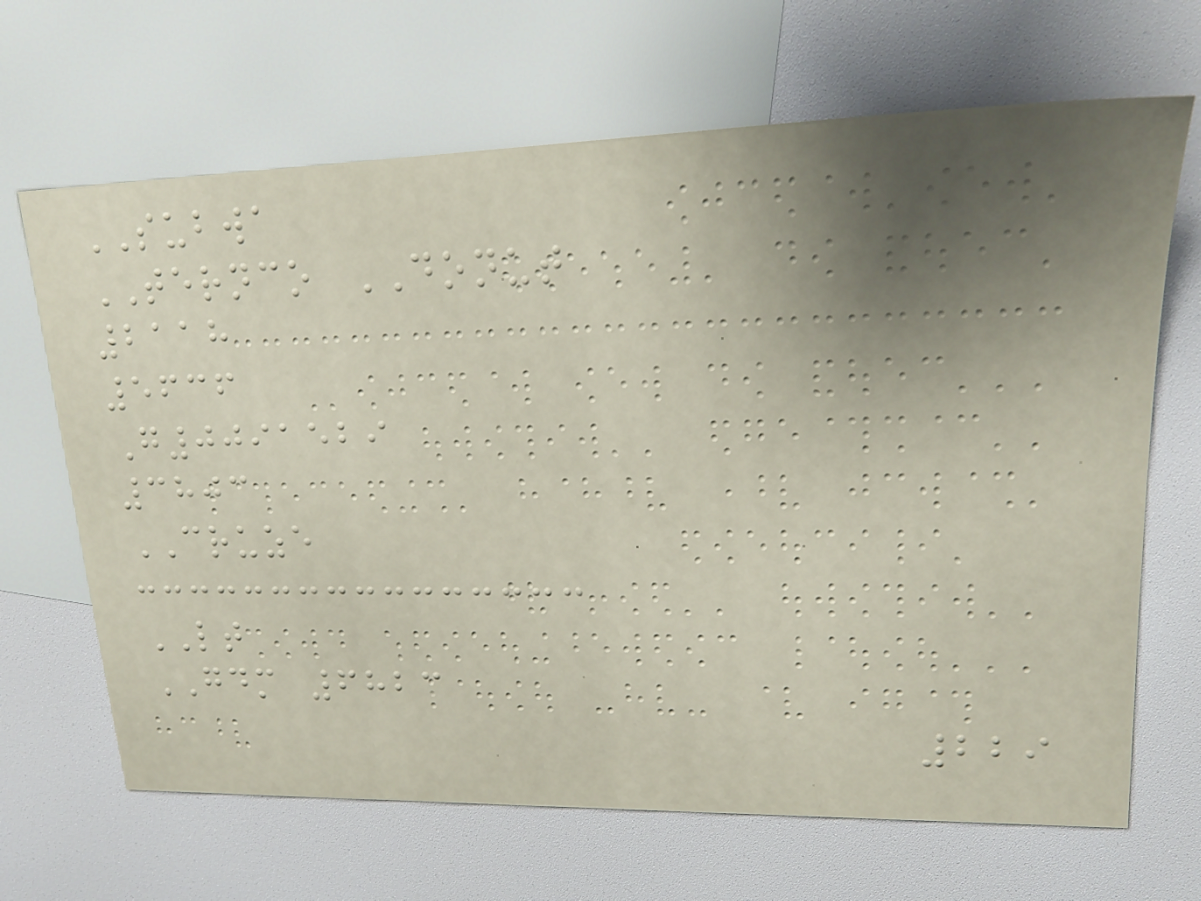SUBWA
TERNCO DONUT
2118
5636
G0091529
3803
CRUZE
LT
GDM 6823
229
